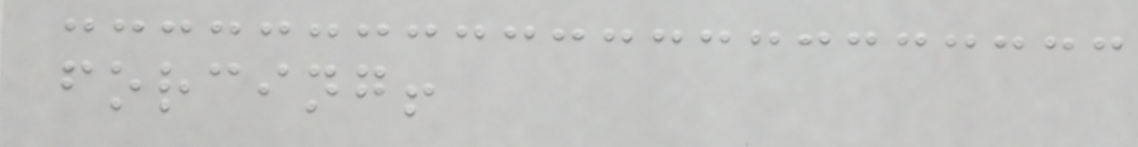forcing!
